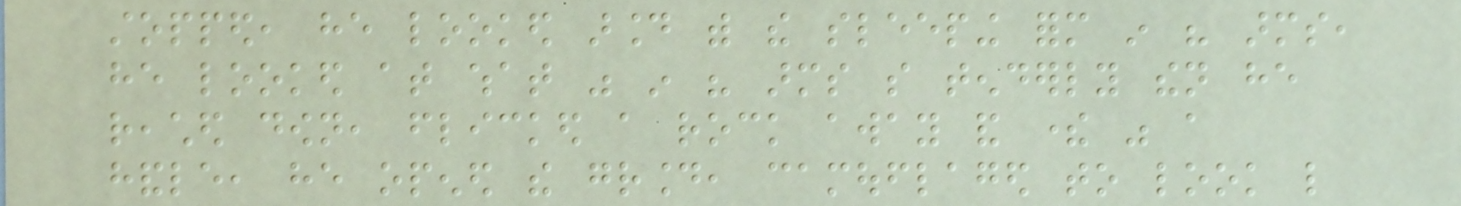stopped, he looked around with the sleeping form in his arms,
he looked at what was in his arms so tenderly then he
reached down, flicked a rock away and there was a
handle, he opened the ground, camouflaged to look like
